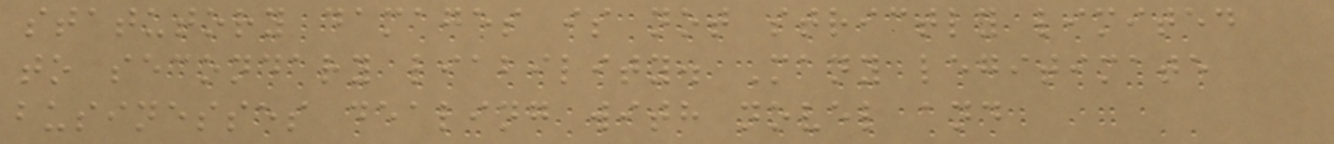statutory damages is not strictly limited
to secondary liability. Many legitimate
businesses dealing with novel and
